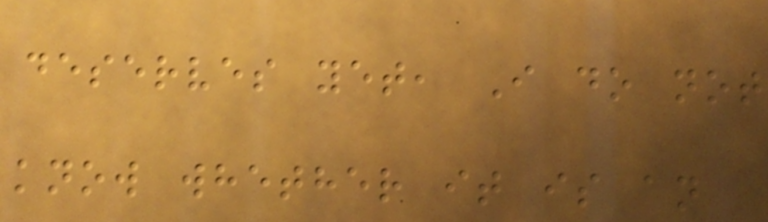deserves yet, I do not
know whether it is an
